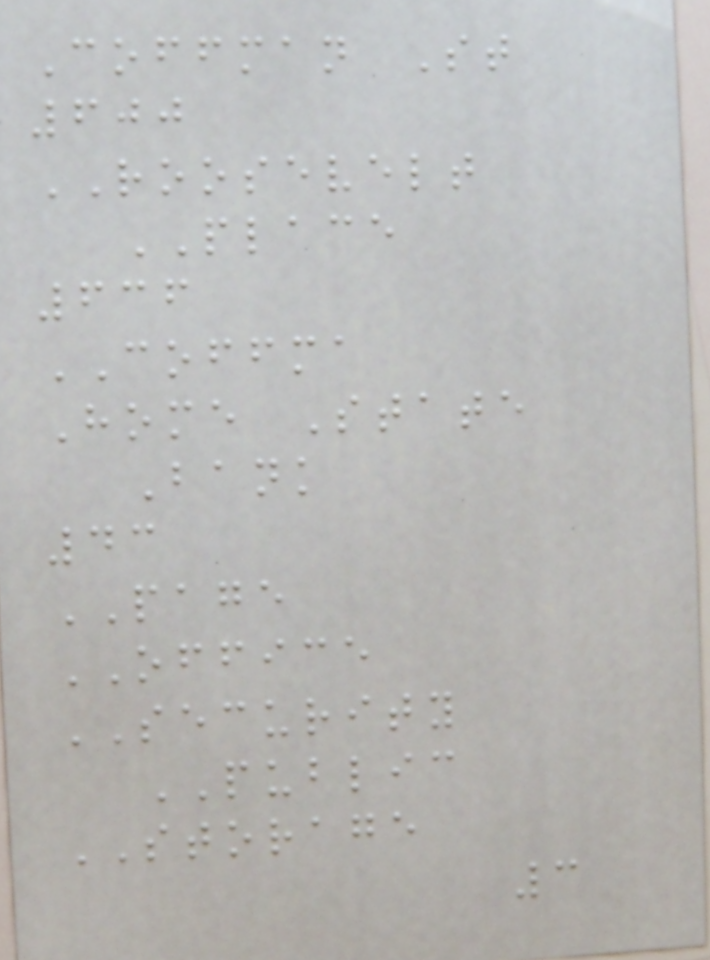Coffman St
600
ROOSEVELT
PLACE
636
COFFMA
Home State
Bank
43
PAGE
OFFICE
SECURITY
PUBLIC
STORAGE
3
